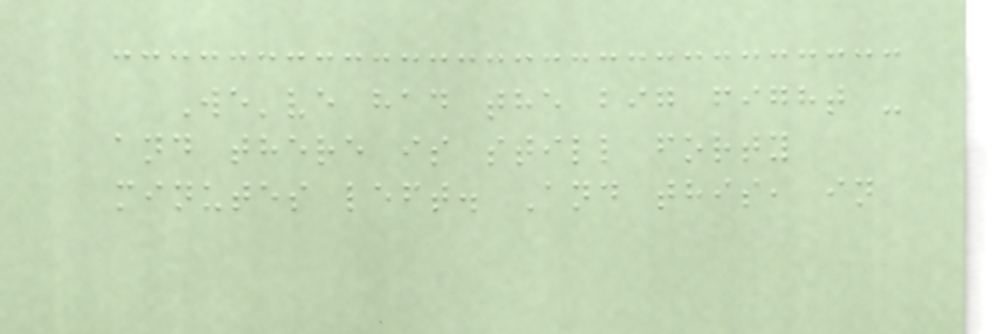We've had the big fight -
and there is still forty
minutes left. And this, in
